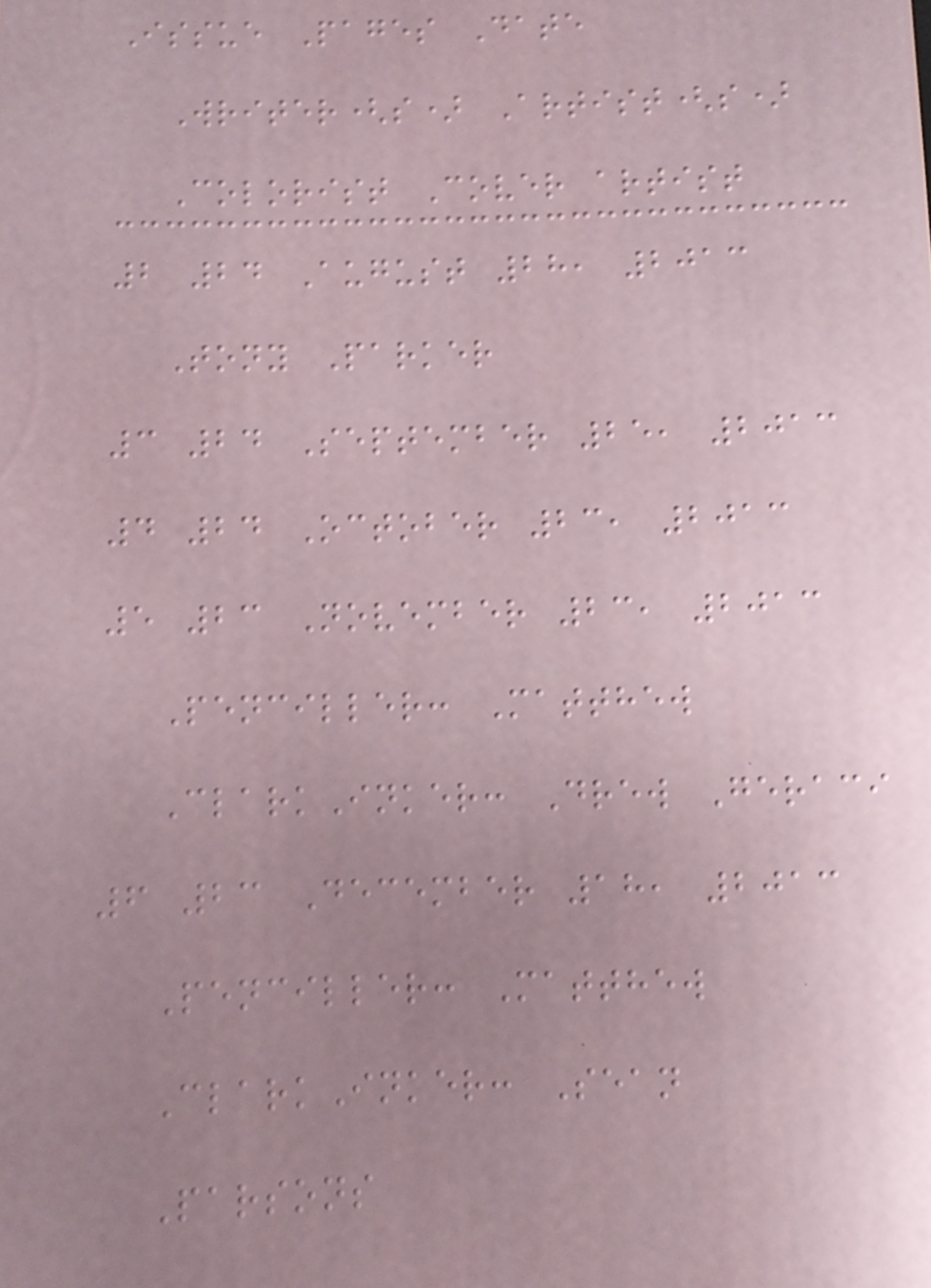Issue Pages Date
Writer(s) Artist(s)
Colorist Cover artist
2 24 August 28, 2013
Tony Parker
3 24 September 25, 2013
4 24 October 23, 2013
5 23 November 23, 2013
Penciller: Matthew
ClarkInker: Drew Geraci
6 23 December 18, 2013
Penciller: Matthew
ClarkInker: Sean
Parsons
